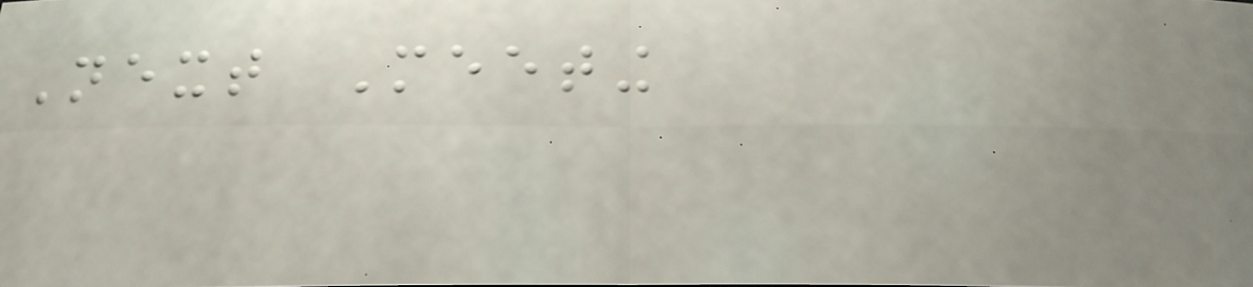Next Meeting
